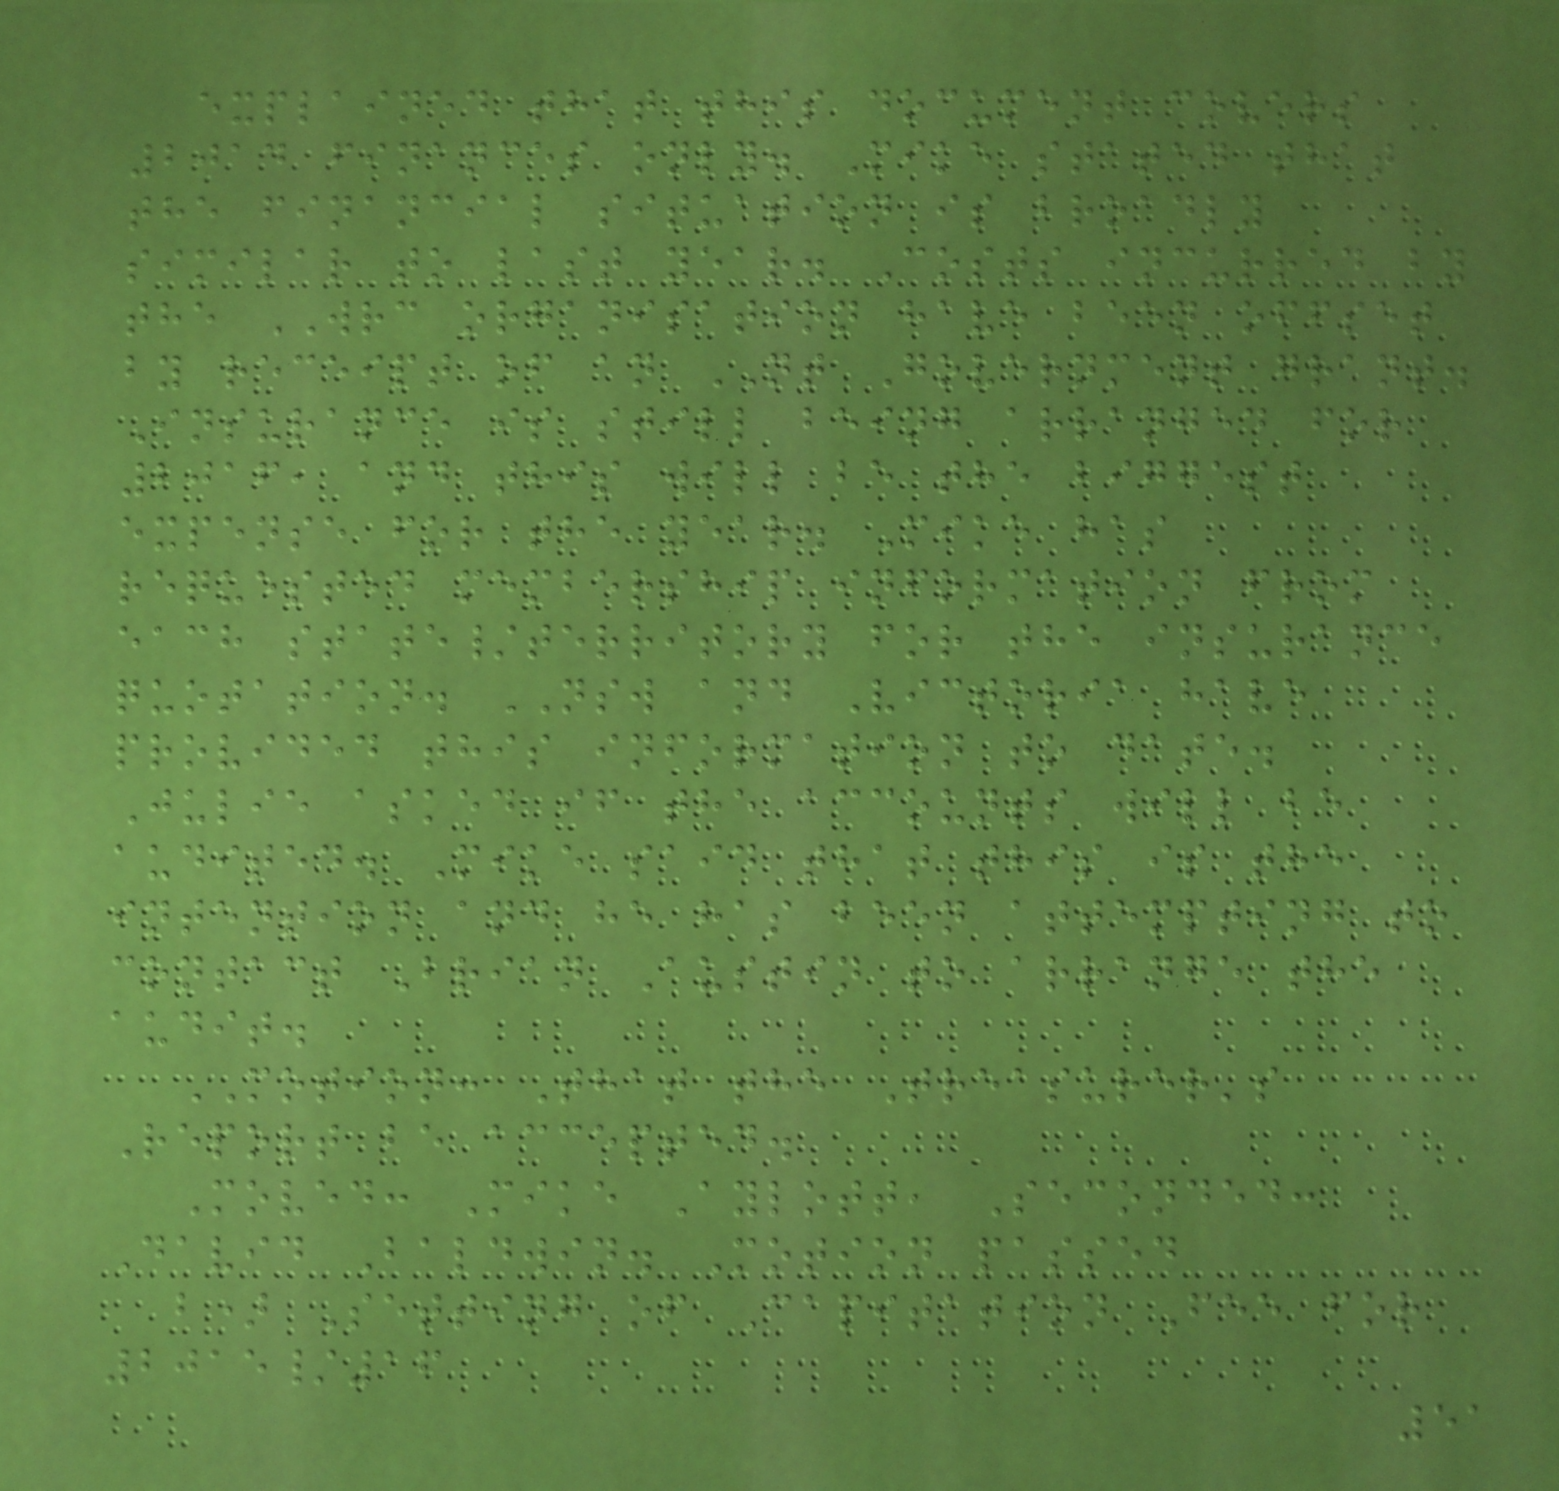explained that this document covers
2014 finances only. Mike stated that
the financial situation is broadly
similar to last year. Costs incurred by
the WRC organisation have been offset
by receipt of an NT Government grant.
Insurance is still being arranged for
2016, and this will be the biggest
expense for the year. Mike has
requested membership information from
each state/territory for the insurance
quotation. NSW and Victoria have
provided this information to date.
Julie asked if the accounts will be
audited. Mike said that this is the
intention and he has been attempting to
contact Brian Austin to arrange the
audit.
MOTION: That the Treasurer's
Report be accepted.
Moved: Mike Aylott, Seconded:
David Baldwin. Motion passed
b) Setting of Capitation Fee for
2015/16
51
